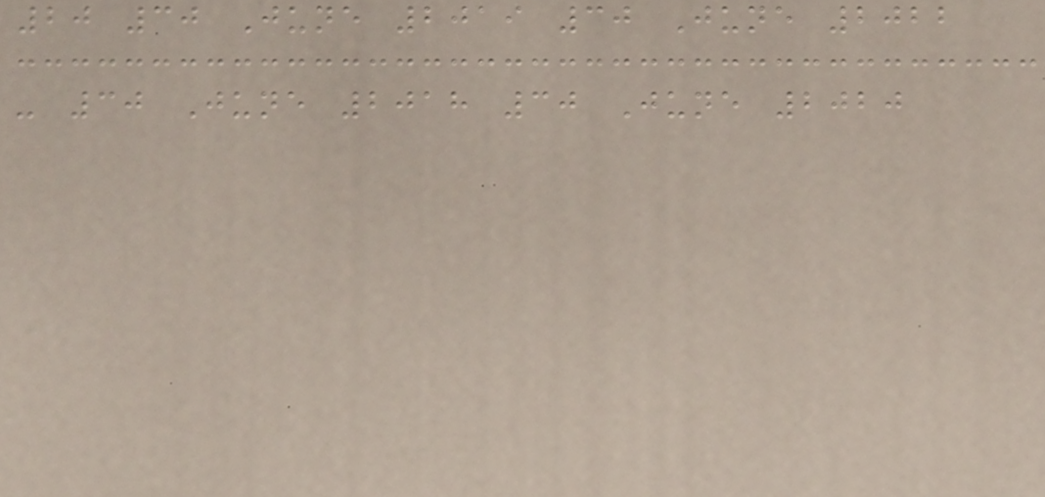20 30 June 2019 30 June 2022
- 30 June 2018 30 June 2020
